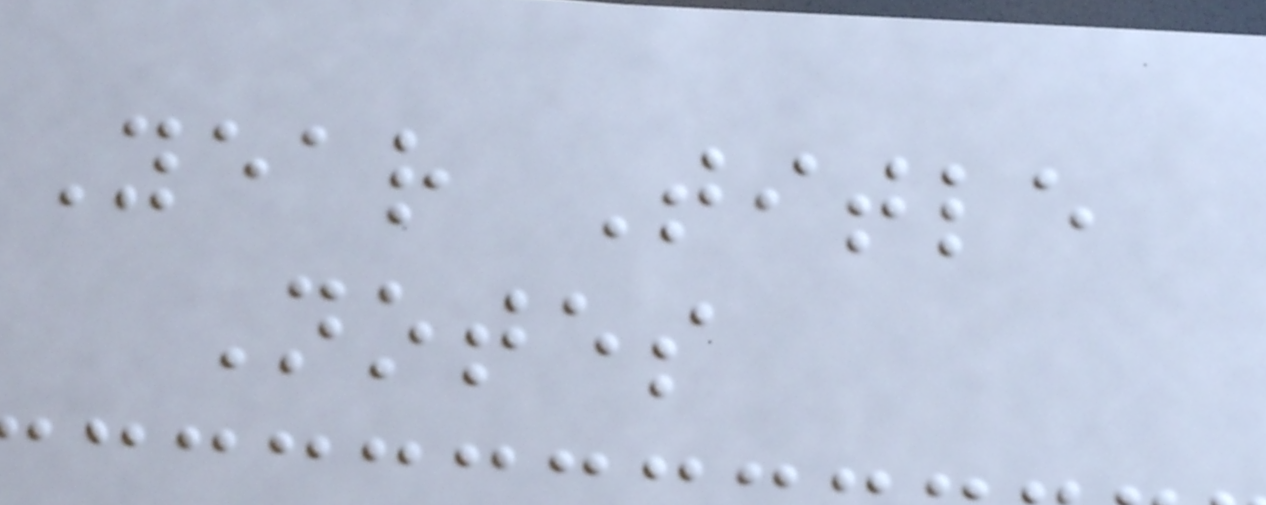Year Title
Notes
